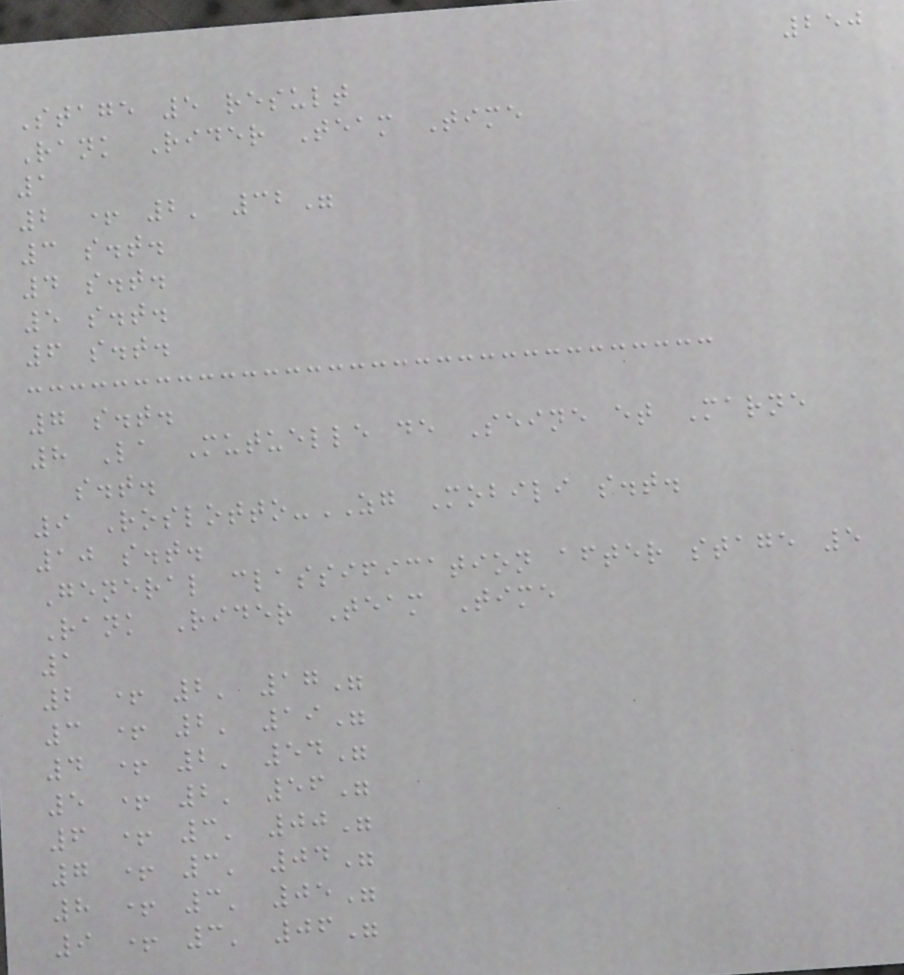250
Stage 5 result
Rank Rider Team Time
1
2 + 2' 32"
3 s.t.
4 s.t.
5 s.t.
6 s.t.
7 s.t.
8 La Mutuelle de Seine et Marne
s.t.
9 Roslotto-ZG Mobili s.t.
10 s.t.
General classification after stage 5
Rank Rider Team Time
1
2 + 2' 17"
3 + 2' 19"
4 + 2' 54"
5 + 2' 56"
6 + 3' 00"
7 + 3' 04"
8 + 3' 05"
9 + 3' 06"
